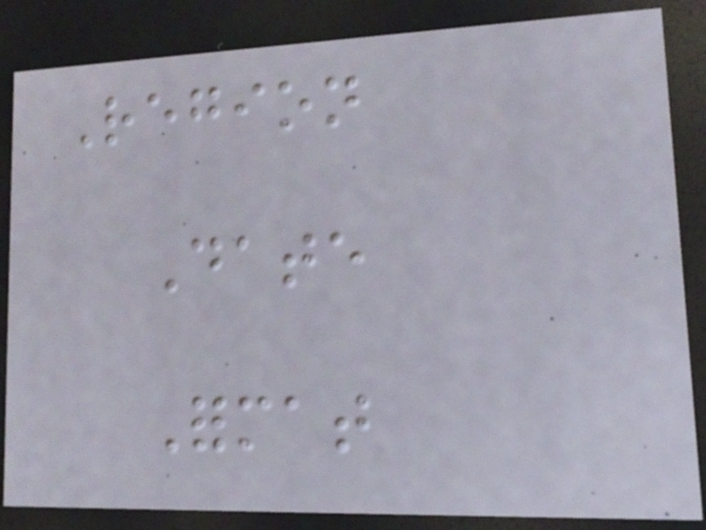Region
Date
Format
